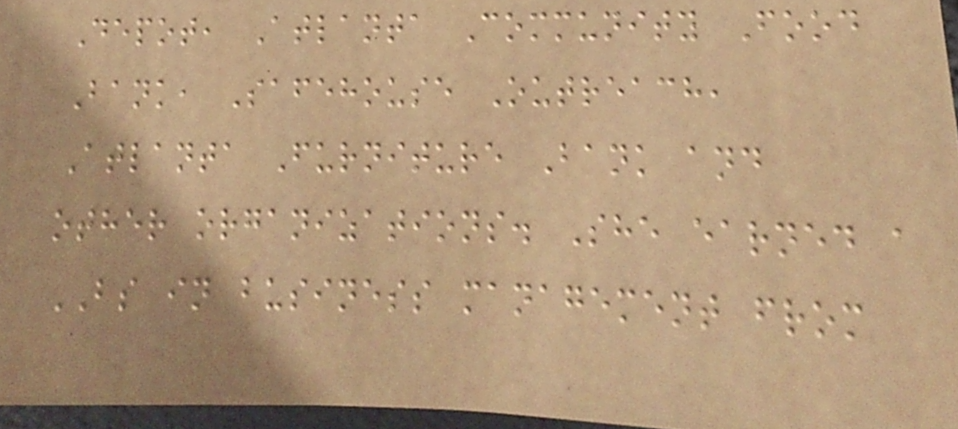Depot, Atlanta Community Food
Bank, Safehouse Outreach,
Atlanta Furniture Bank and
other organizations. She earned a
BS in business management from
